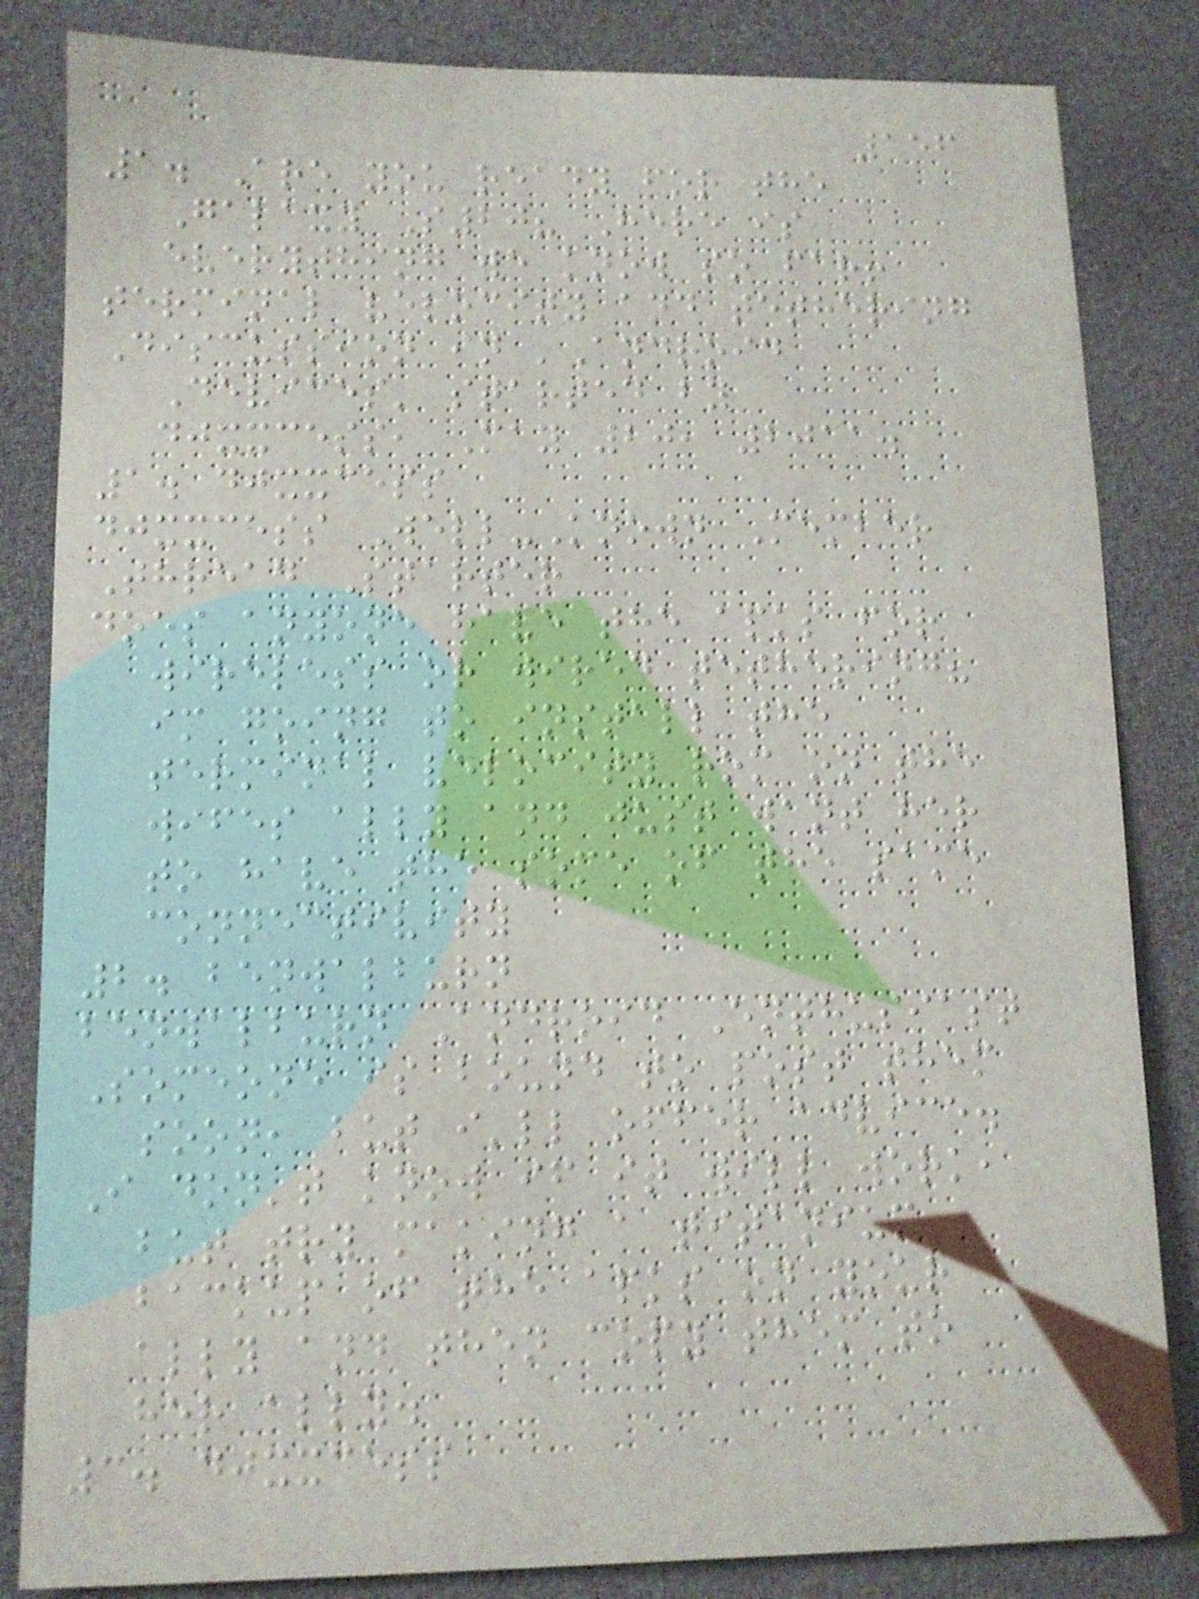156
1. Are you ready for the
Galaxy S20? Here is
everything we know so far!
terminal velocity and tethering
Discussion in 'Android
Devices' started by
djxxcess, May 20, 2011.
1. djxxcess
djxxcess Well-Known Member
Thread Starter
does anyone have the apks for
wireless or wired tethering?
im going to install the
terminal velocity rom on the
wifes ally and just want her
to have the some of the same
connectivity
2. benwalburn
benwalburn Android Enthusiast
Someone is bound to post them
soon, but i'll offer advice.
I don't know if it will work,
but try making a titanium
backup of the apks on your
ally and then copy them to
her ally.
3. djxxcess
